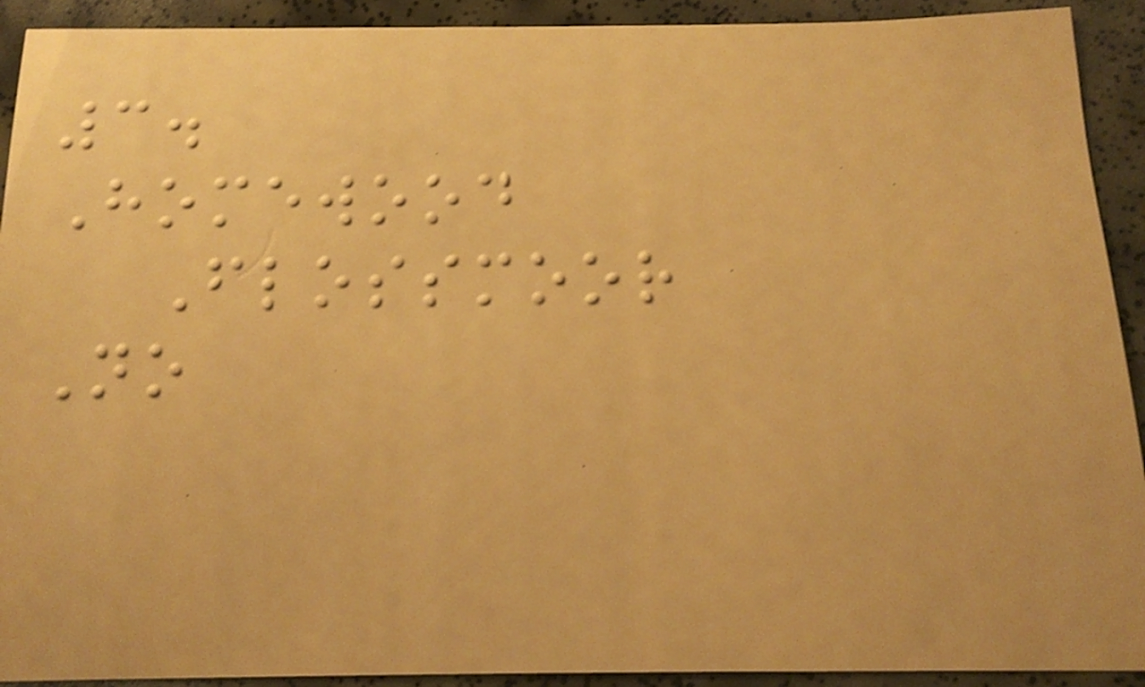3.
Homewood
Flossmoor
No
